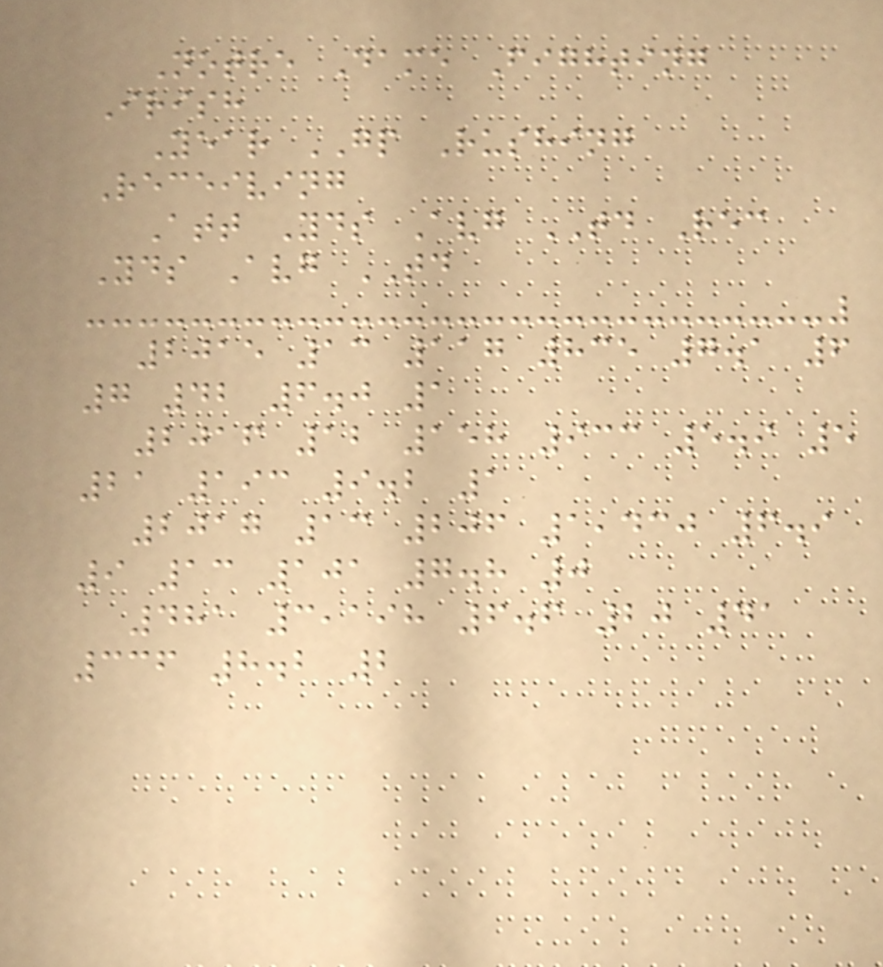Notre Dame Fighting
Irish
Year GP Rushing
Receiving
Att Yds Avg TD Rec
Yds Avg TD
2015 13 117 835 7.1 6
7 42 6.0 1
2016 12 158 933 5.9 5
21 193 9.2 1
2017 13 206 1,430 6.9
9 13 101 7.8 0
481 3,198 6.6 20 41
336 8.2 2
